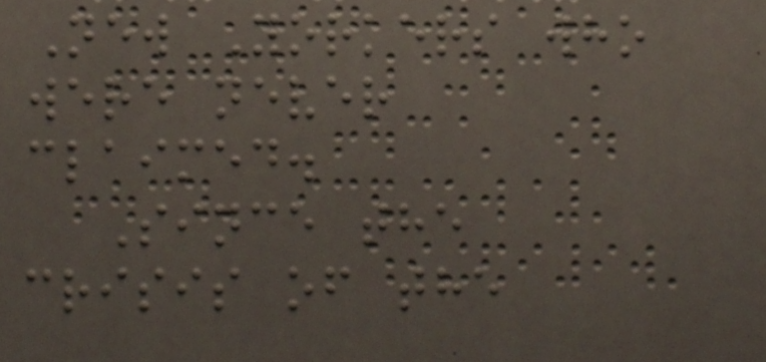New Yorkers who
were never
claimed.
Since the
crisis of the
